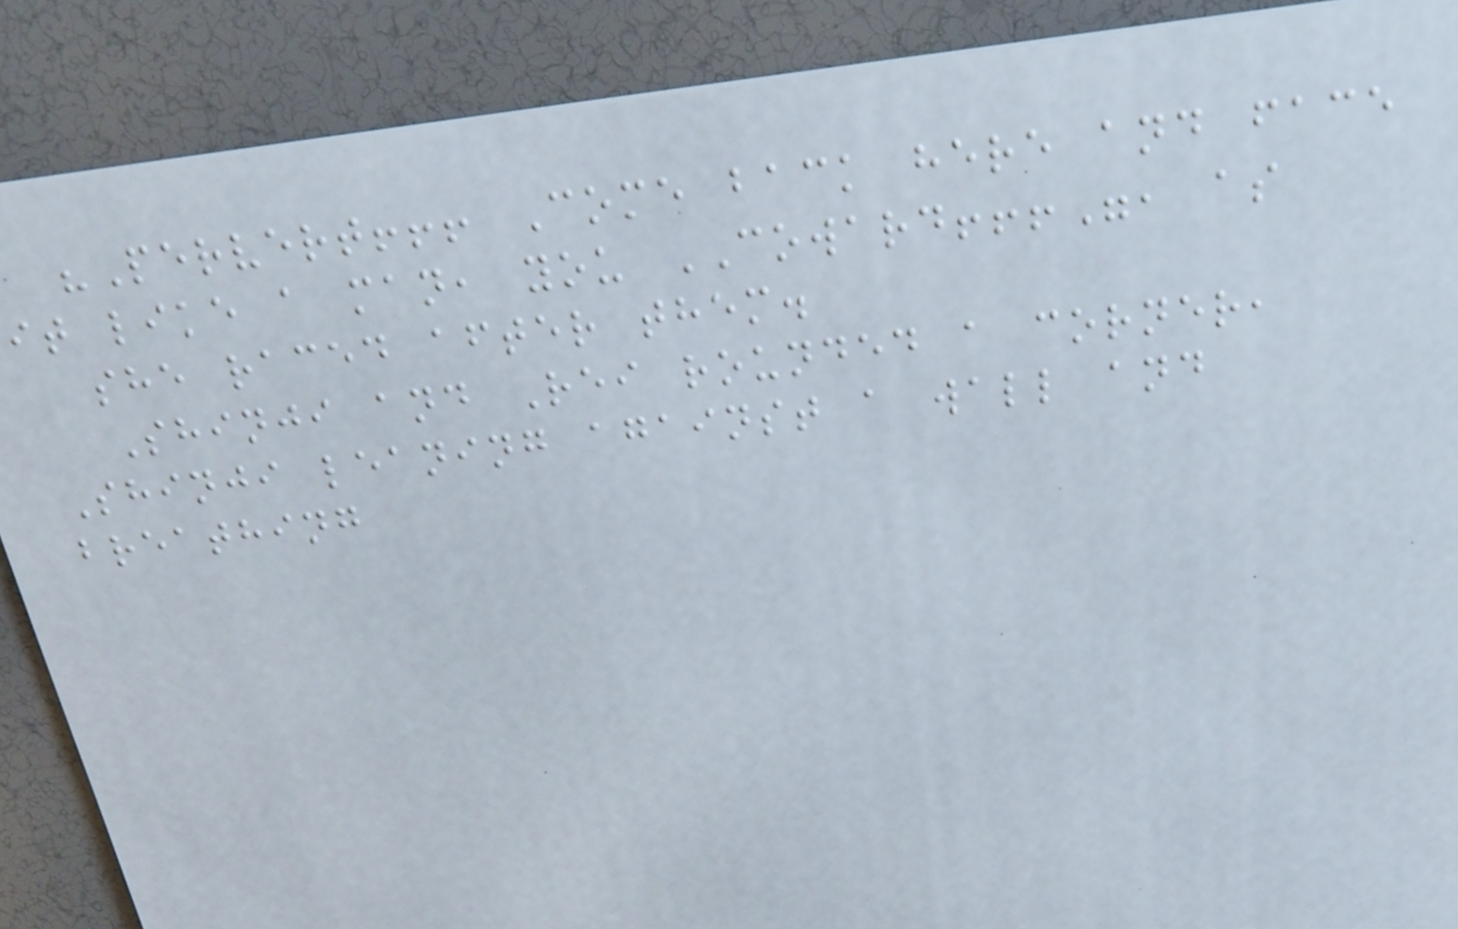"Pervert!!! Come back here and face
it like a man, you COWARD!!!", as
she raced after them.
Shinji and Rei rounded a corner,
Shinji leaning against a wall and
breathing
